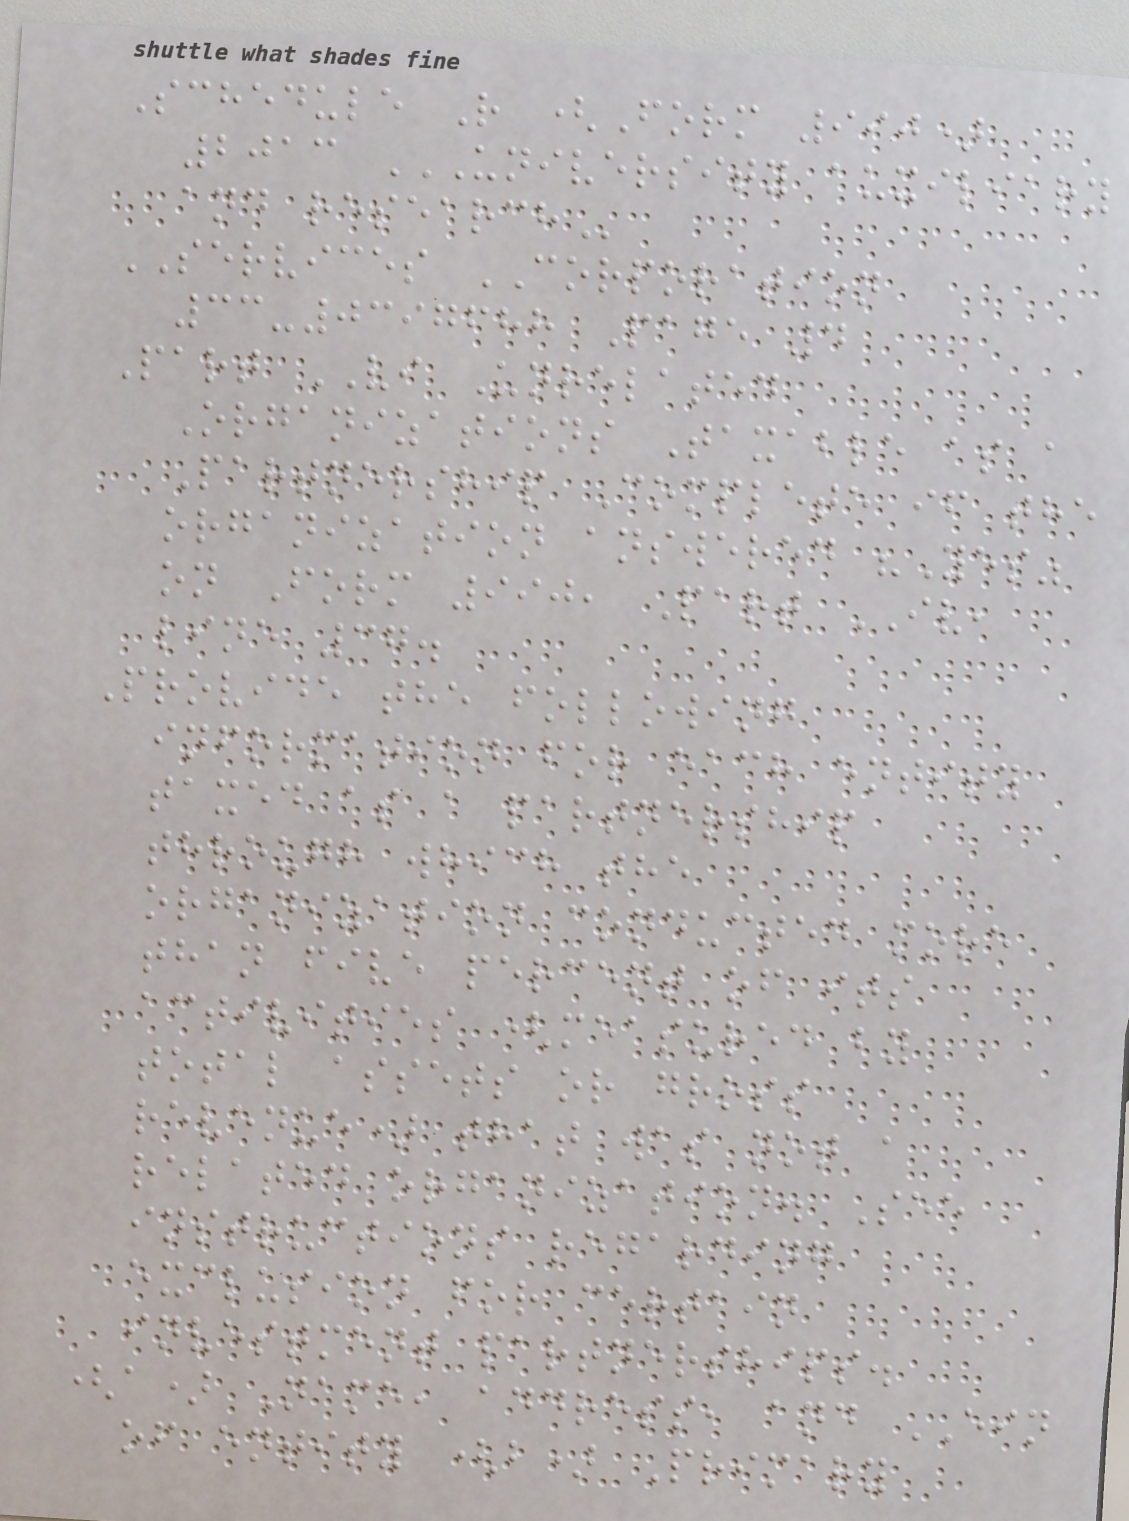Schedule R (Form 990)
2013 UNIVERSITY AUXILIARY
AND RESEARCH
SERVICES CORPORATION
33-0397688 Page 4
Part VI Unrelated
Organizations Taxable as a
Partnership Complete if the
organization answered "Yes"
on Form 990, Part IV,
line 37.
Provide the following
information for each entity
taxed as a partnership
through which the
organization conducted more
than five percent of its
activities (measured by
total assets or gross
revenue) that was not a
related organization. See
instructions regarding
exclusion for certain
investment partnerships.
(a) Name, address, and EIN
of entity (b) Primary
